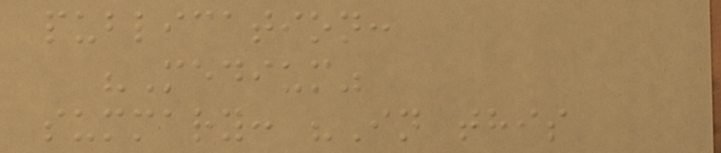publication:
"Medium"
summary: "In this
